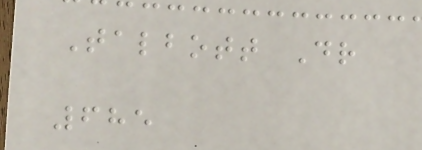Talbott Dr
685
